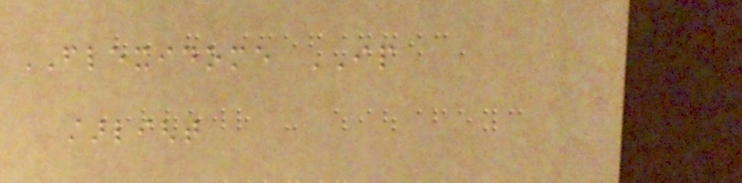FLEXIDOME IP
starlight
